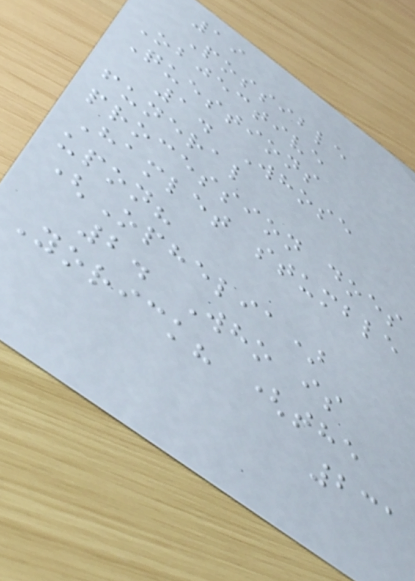19
Possible
Objective
Questions
1. Whose
funeral
procession does
Hamlet stumble
upon?
(Ophelia)
2. Who is
Yorick? (the
231
